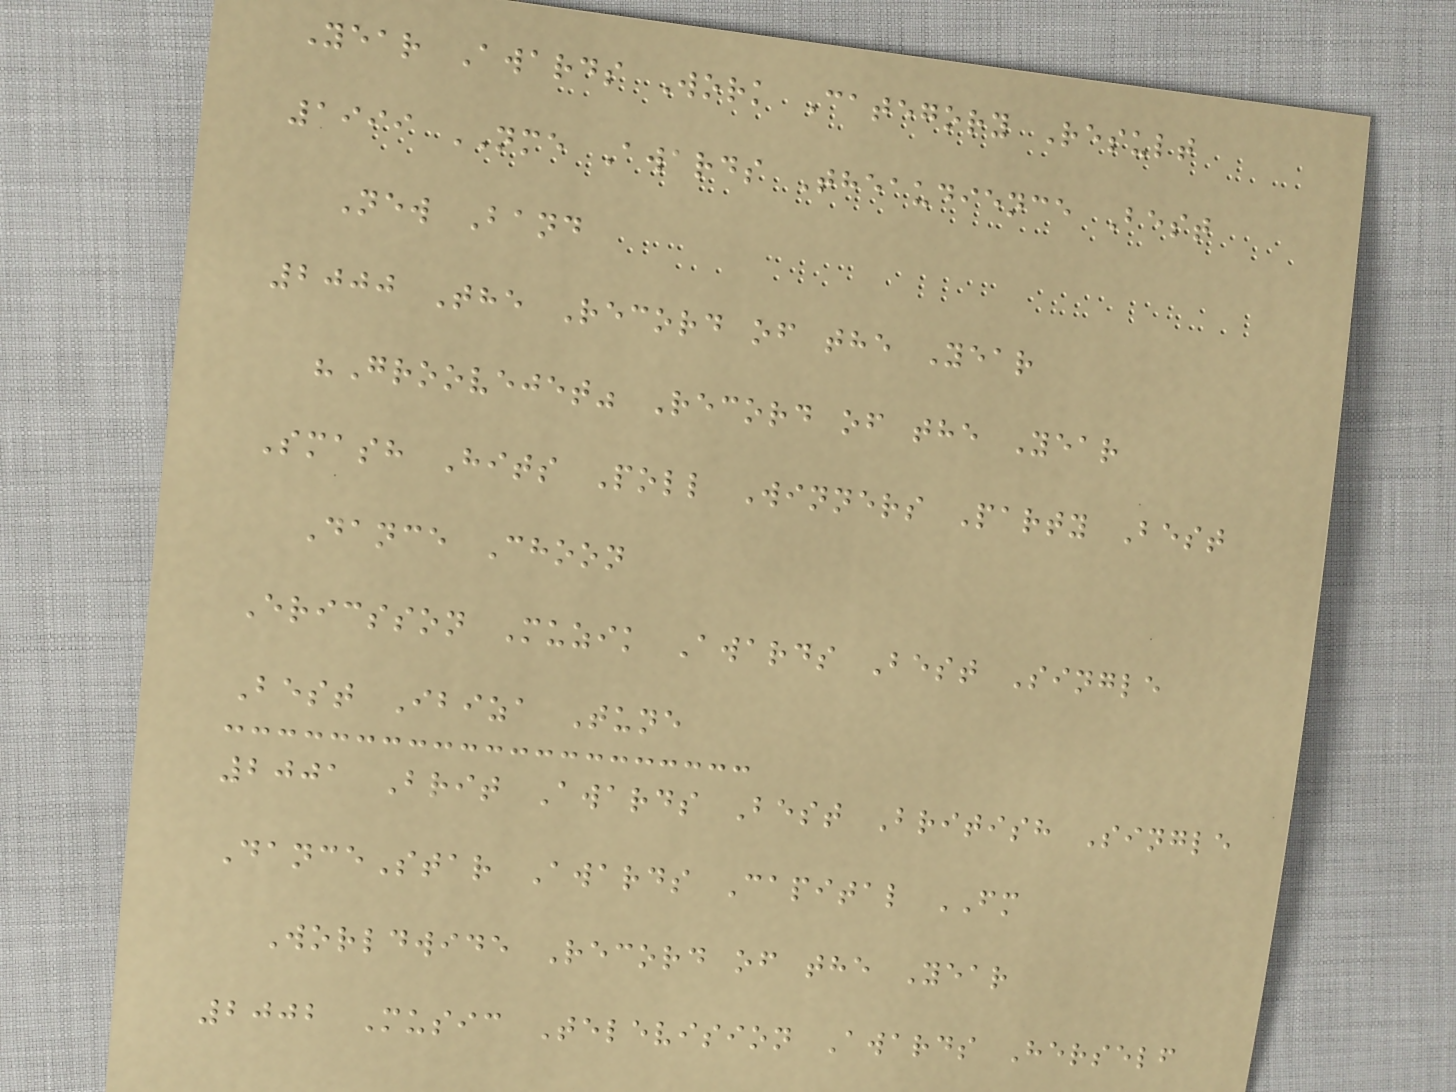Year Awards Work Category Result
1999 NME Awards Theaudience Best
New Band
2000 The Record of the Year
"Groovejet" Record of the Year
Smash Hits Poll Winners Party Best
Dance Choon
Ericsson Muzik Awards Best Single
Best Ibiza Tune
2001 Brit Awards Best British Single
DanceStar Awards Capital FM
Worldwide Record of the Year
2002 Music Television Awards Herself
